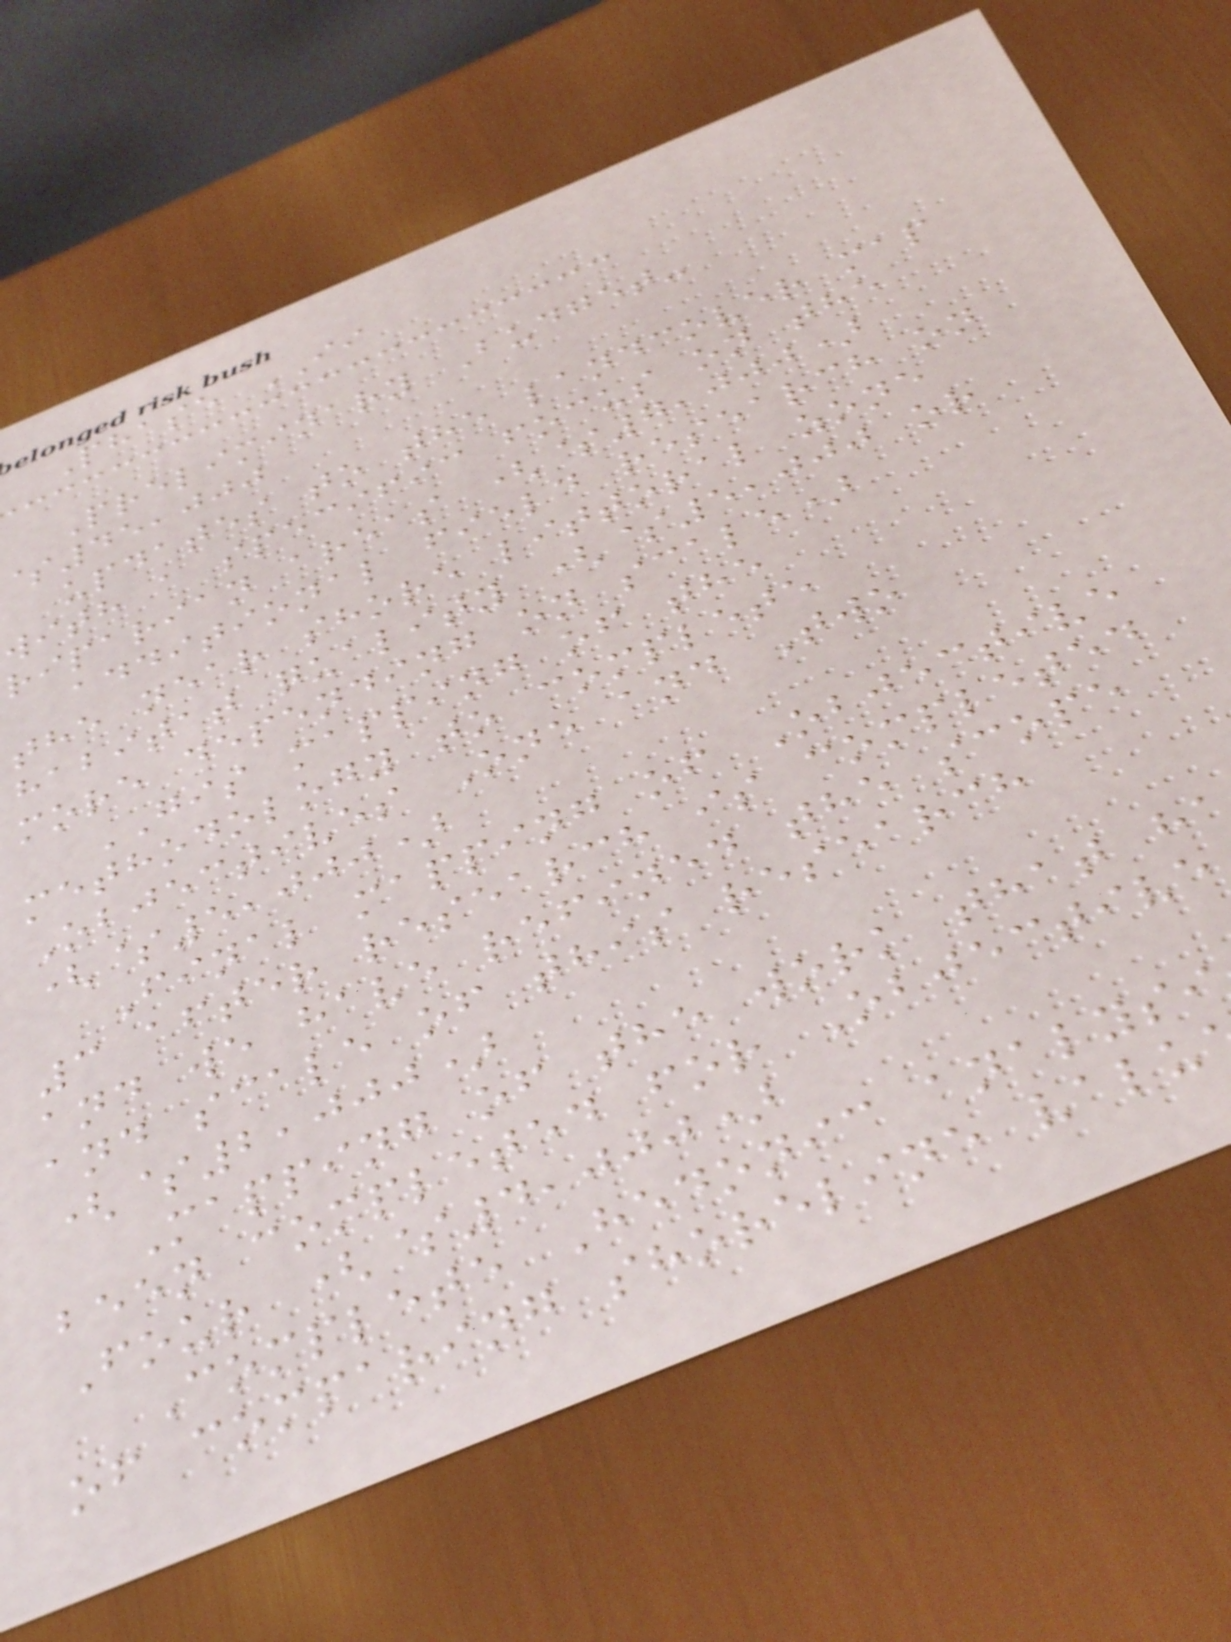Phase II
Preliminary Budget-
45,000
updates to the landcover map
with a specific focus on the
riparian areas ($7,000)
additional field research on
the near shore littoral zone
habitat quality ($5,000 or
more depending on scale)
GIS mapping of the
methodology to complete
Objectives One and Two
($5,000)
Final mapping of Objective
3 after research is completed
and we have refined the scope
and scale of this research
($2,000)
Mapping of the work that h
been completed for Objective
Four ($4,000)
Complete Hedonic analysi
of comparing shoreline valu
